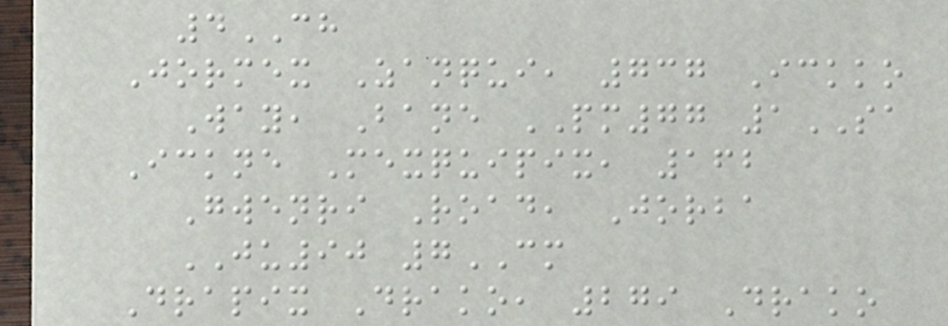4CH
Jormex Zanqui, 737 Ickko
Way, Bane PM77 1SA
Ickne Mexquipix, 162
Gwenri Road, Jorba
JU90 7CM
Drapix Drako, 279 Drako
